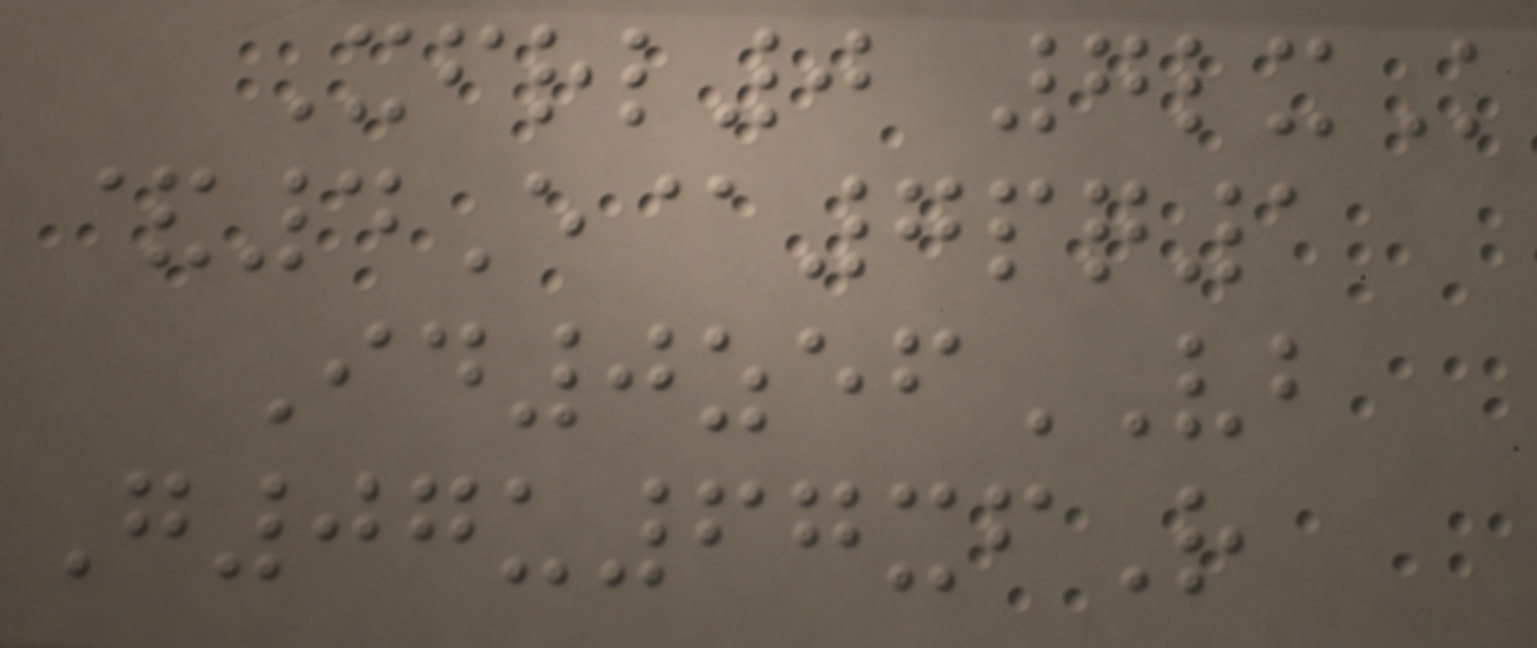Xfrl0 7lxK
&4E@7pq1
Id0zefVB
G07u67xfR
